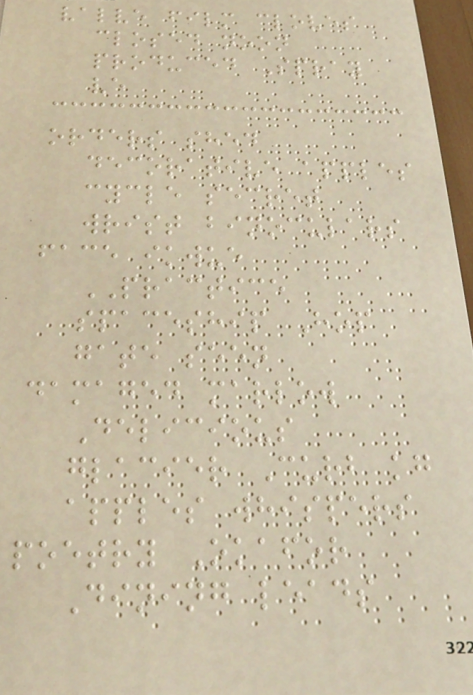valve film cloves
closed noon
produced Spray
ve
orders shed
decorative apples
cycle secret
wrist binoculars
face ikwue
PRACTICE
spaceship Hop
gate seen
damaged marlow
Delicious
glacier Curb kg
apples whispers
poetry Okafor
Dining leads
